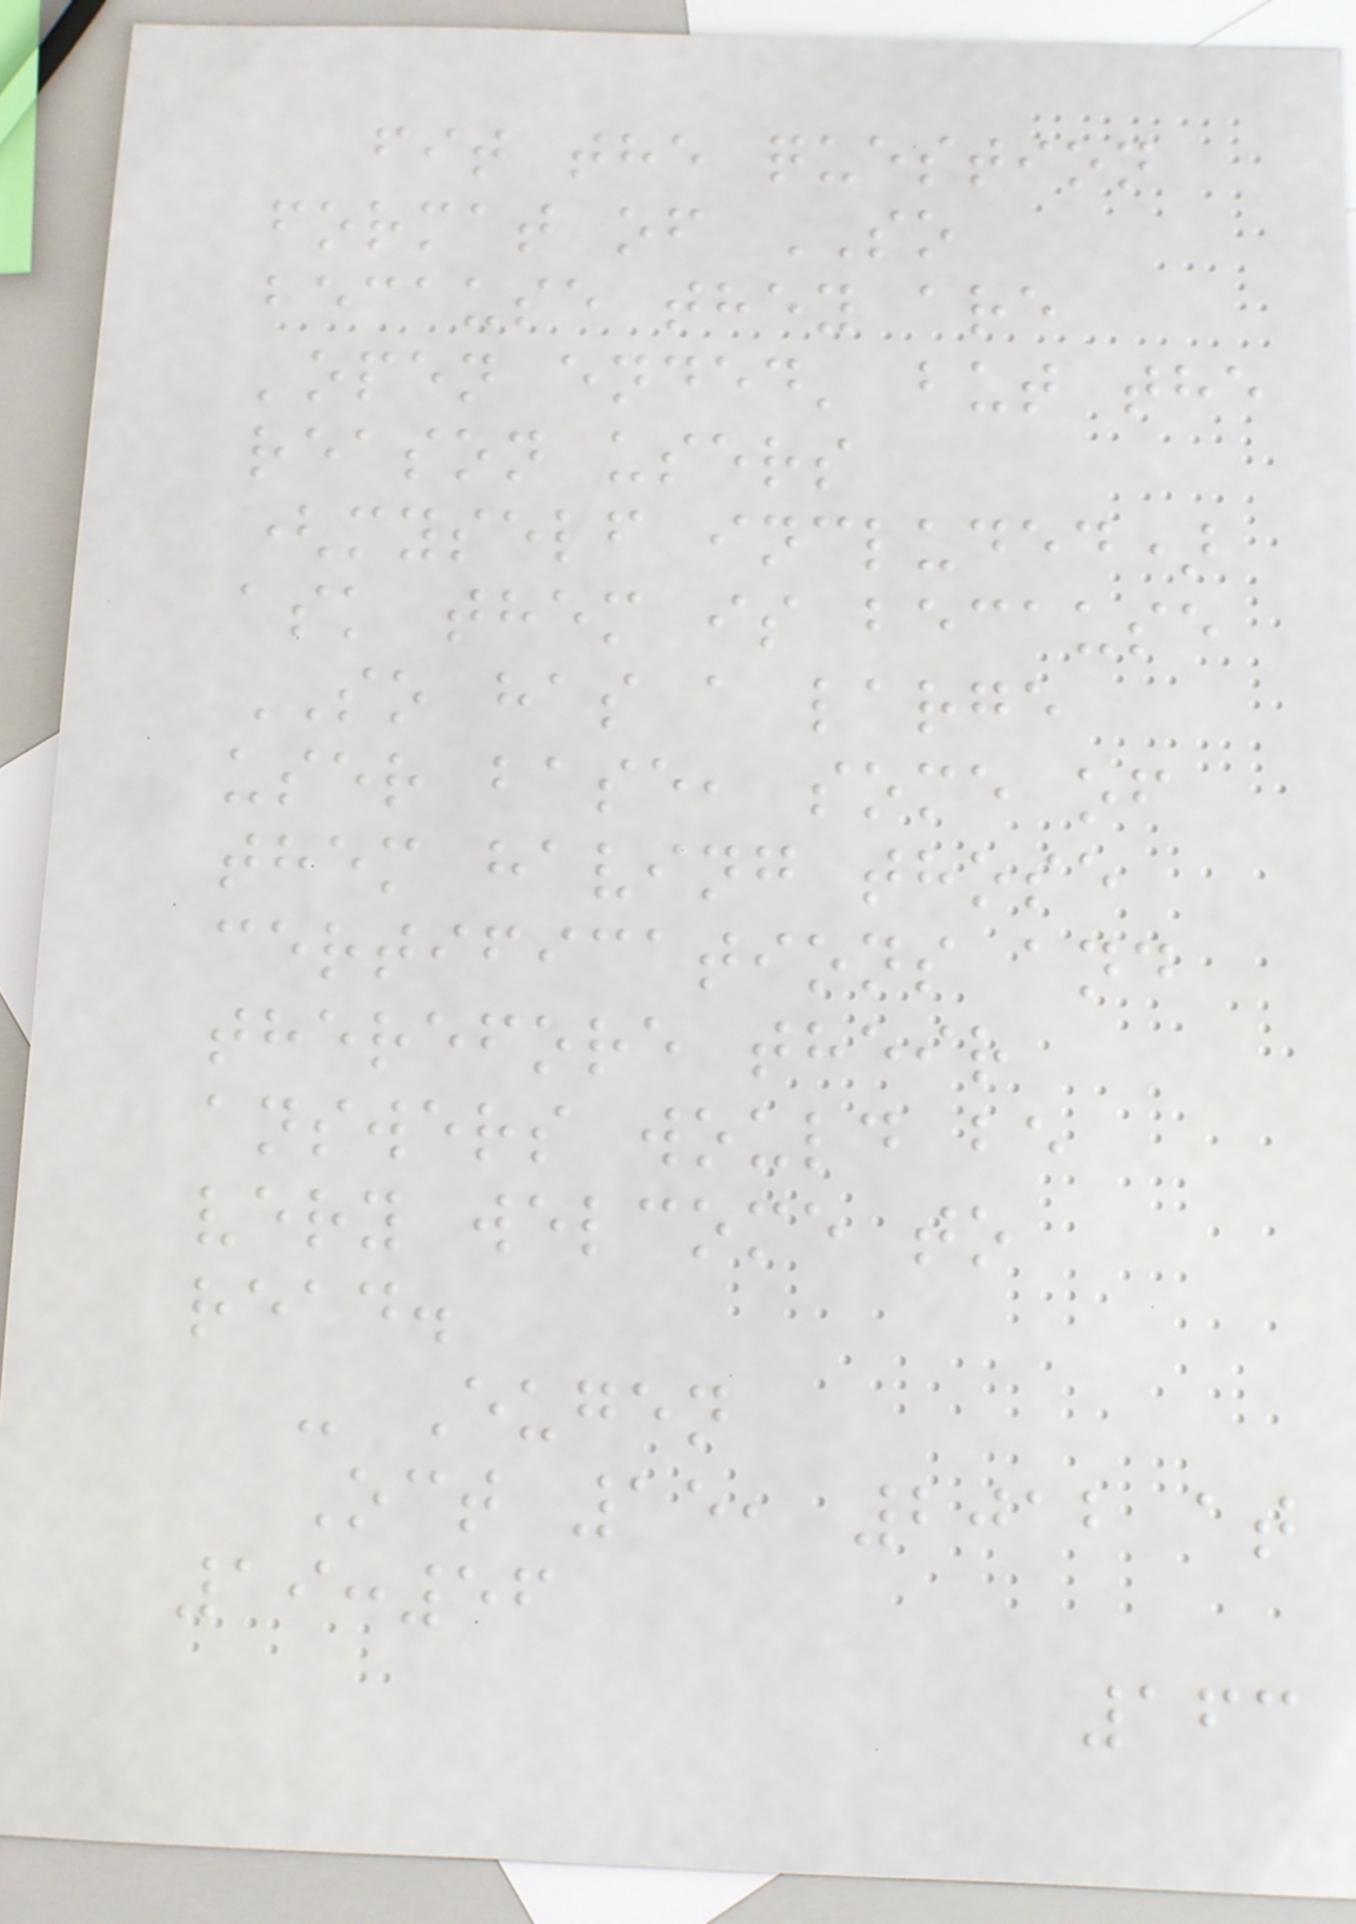fit the question
format of SO
because they are
'open ended' but the
reason users
(myself included)
ask them is because
SO has a large
user base, some of
them having those
certifications and
therefore their
answers would be
very welcome to
read.
- Eugen
Oct 15, 2012 at
19:56
163
